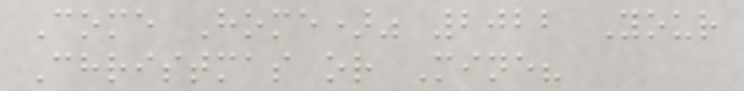Come Home)" 2022 Your
Christmas or Mine?
